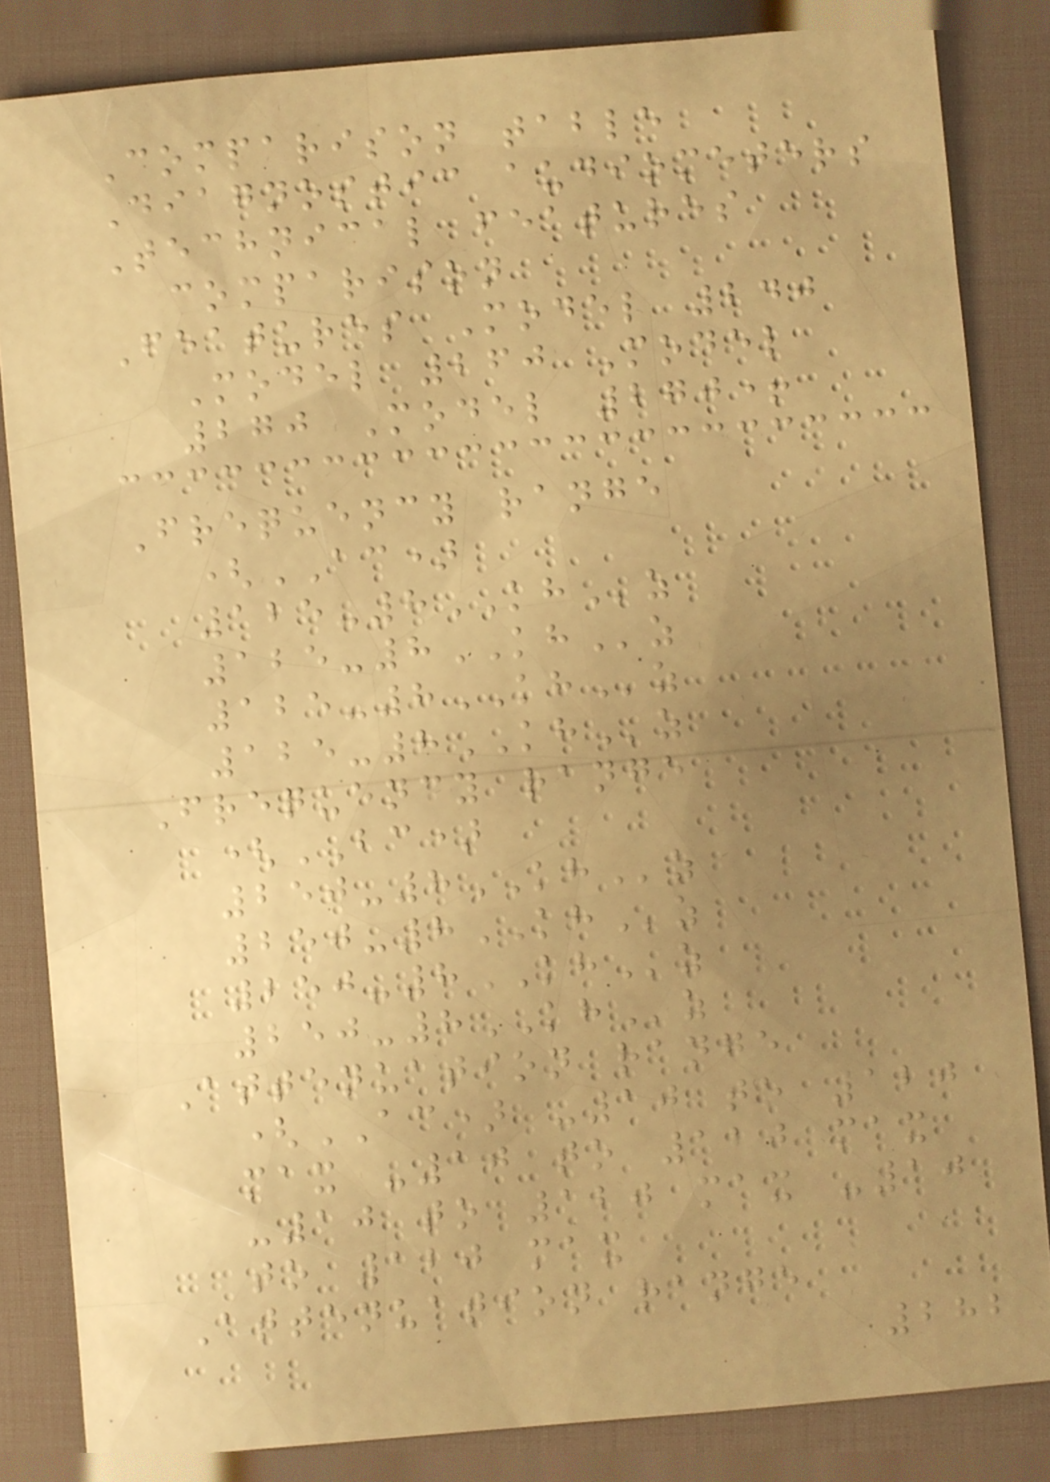Comparison table
Diagnostic audiometers
Technical features
comparison
Features Model 240
Model 260 Model
270 Model 270+
Frequency range
(AC)
125-8KHz
125-8KHz
125-8KHz
125-8KHz
Frequency range
(BC)
250-8KHz
250-8KHz
250-8KHz
250-8KHz
Attenuation range
(AC) -10 to 120
max -10 to 120 max
-10 to 120 max -10
to 120 max
Attenuation range
282
